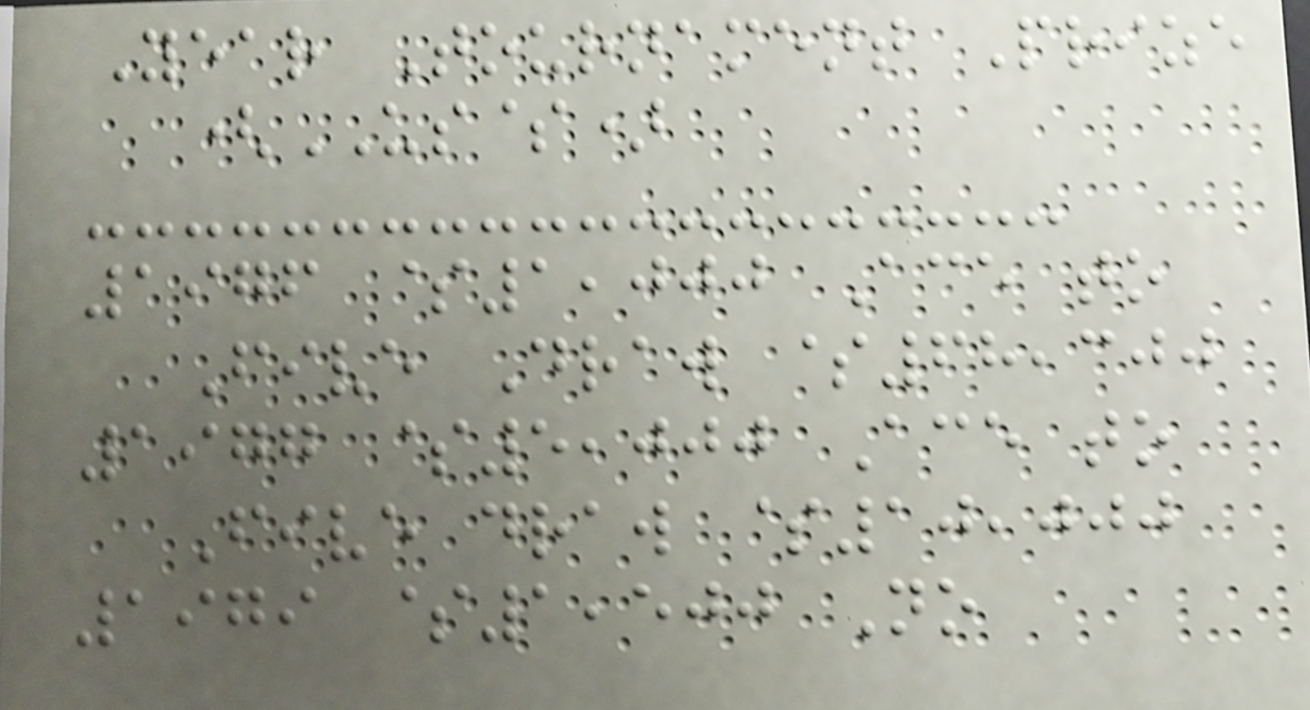Year Tournament Prize
(US$)
1976 $1,000 Ace to
Five Draw $68,300
1977 $5,000 Ace to
Five draw $10,000
1979 $1,500 No
